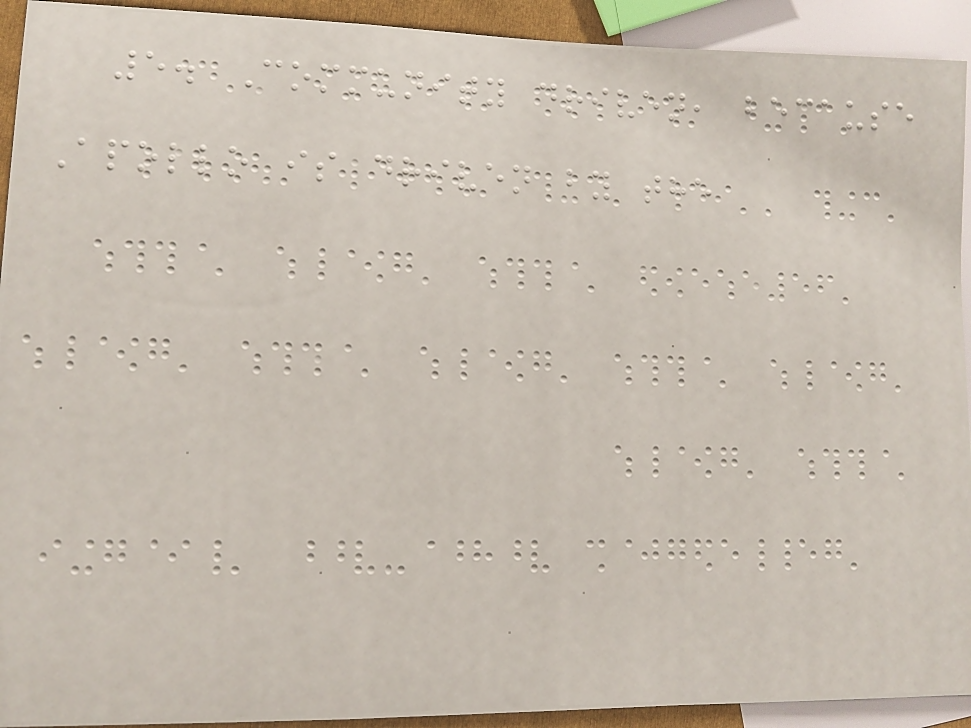5. Community driven, because
Apollo is driven by the
